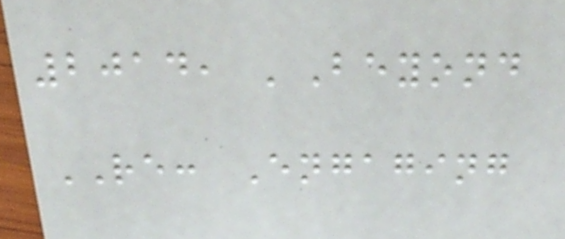2014, 'Beyond
RE: Engaging
